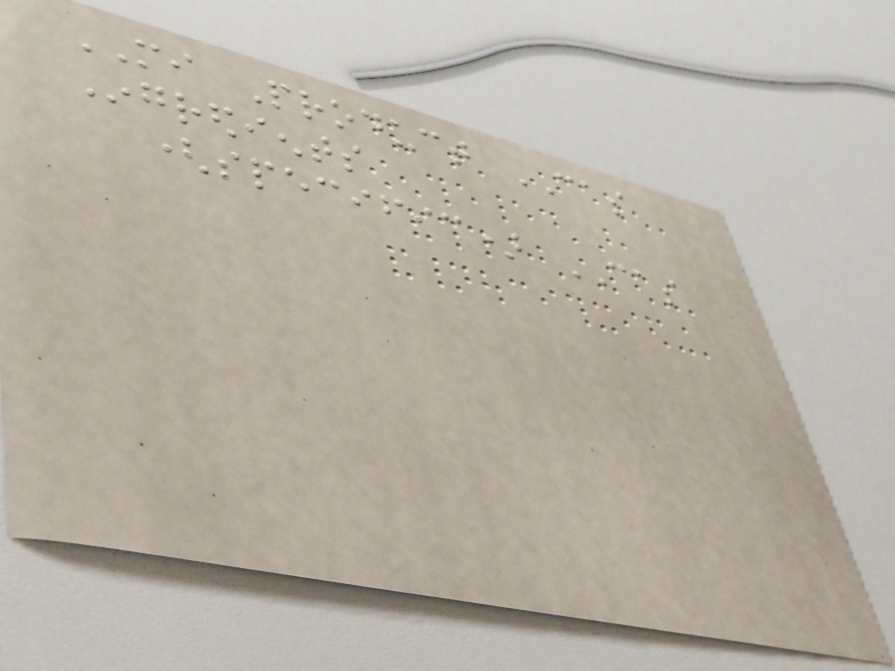MI Product CAS
Ingredients
(specific) CAS
